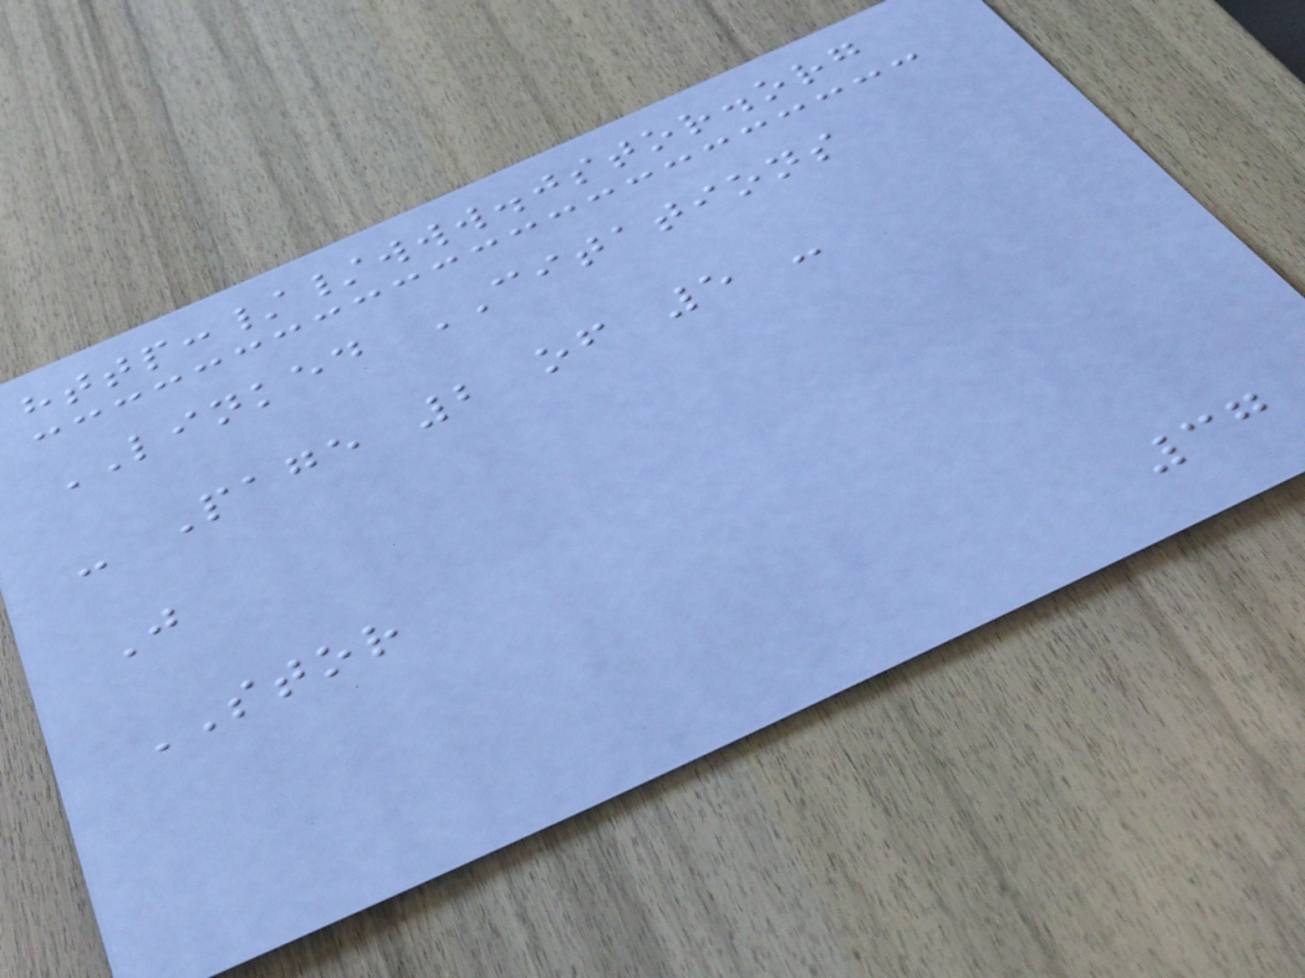http://www.jstor.org
LINKED CITATIONS
- Page 2 of 5 -
J
STOR
37
